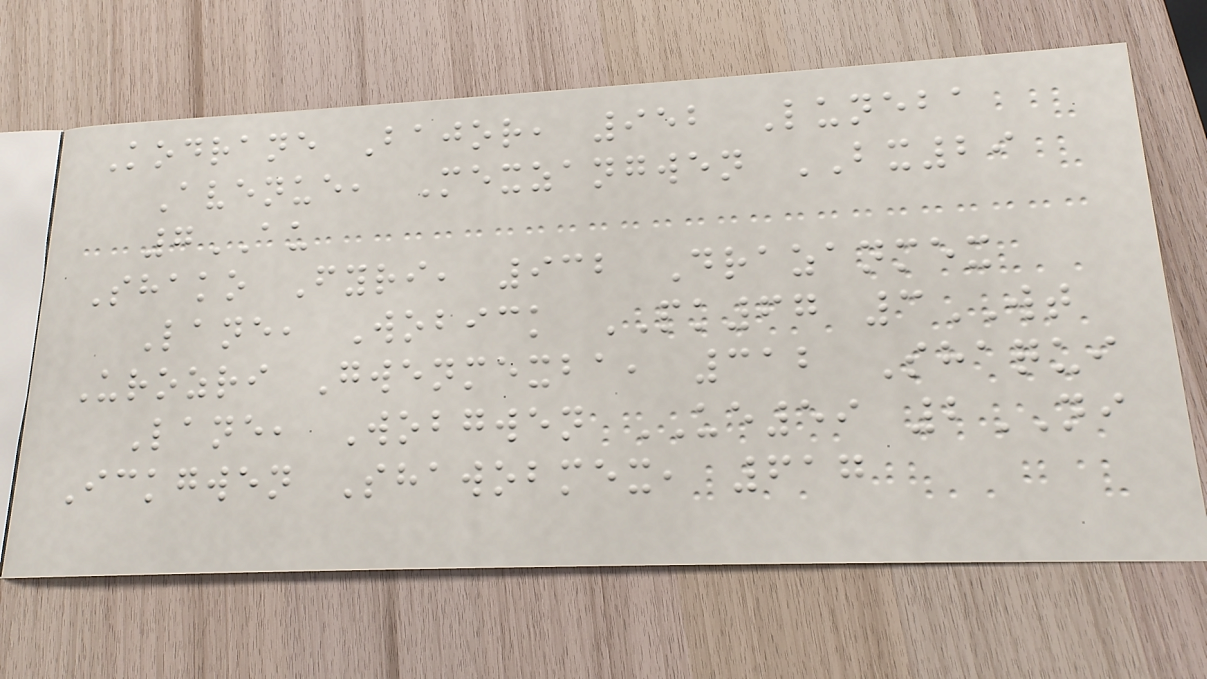Kodrane Bajor, 952 Luneba
Avenue, Mexzangwen BX29
7AU
Shako Fyri, 932 Drazanmex
Lane, Wobick PK67 3WT
Urozri Gwenmexba, 312 Shaqui
Lane, Wobgwen UE59 2NI
Ickgwen Shawobmex, 617
